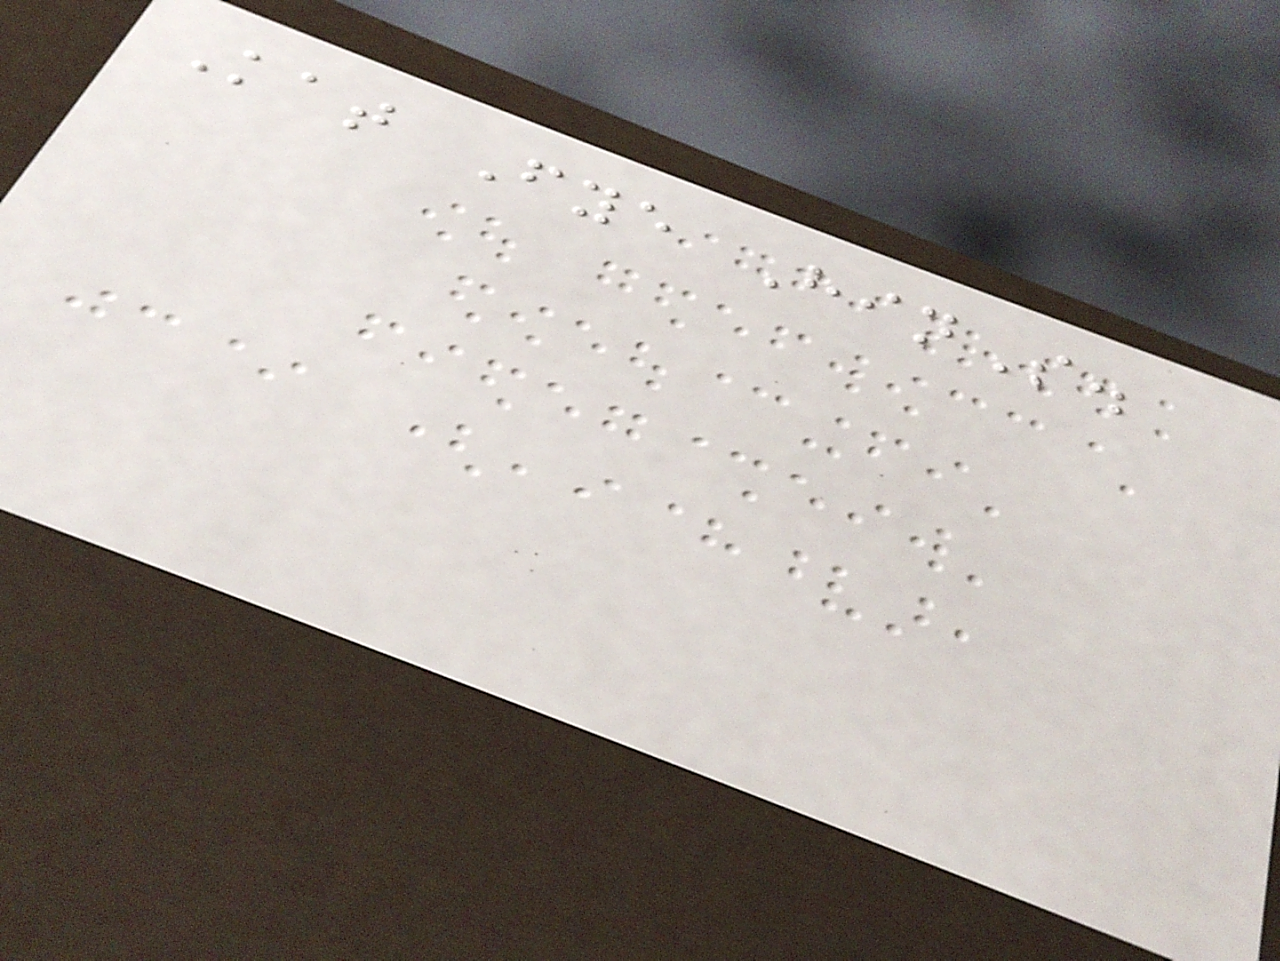Kat Fye HinS.
